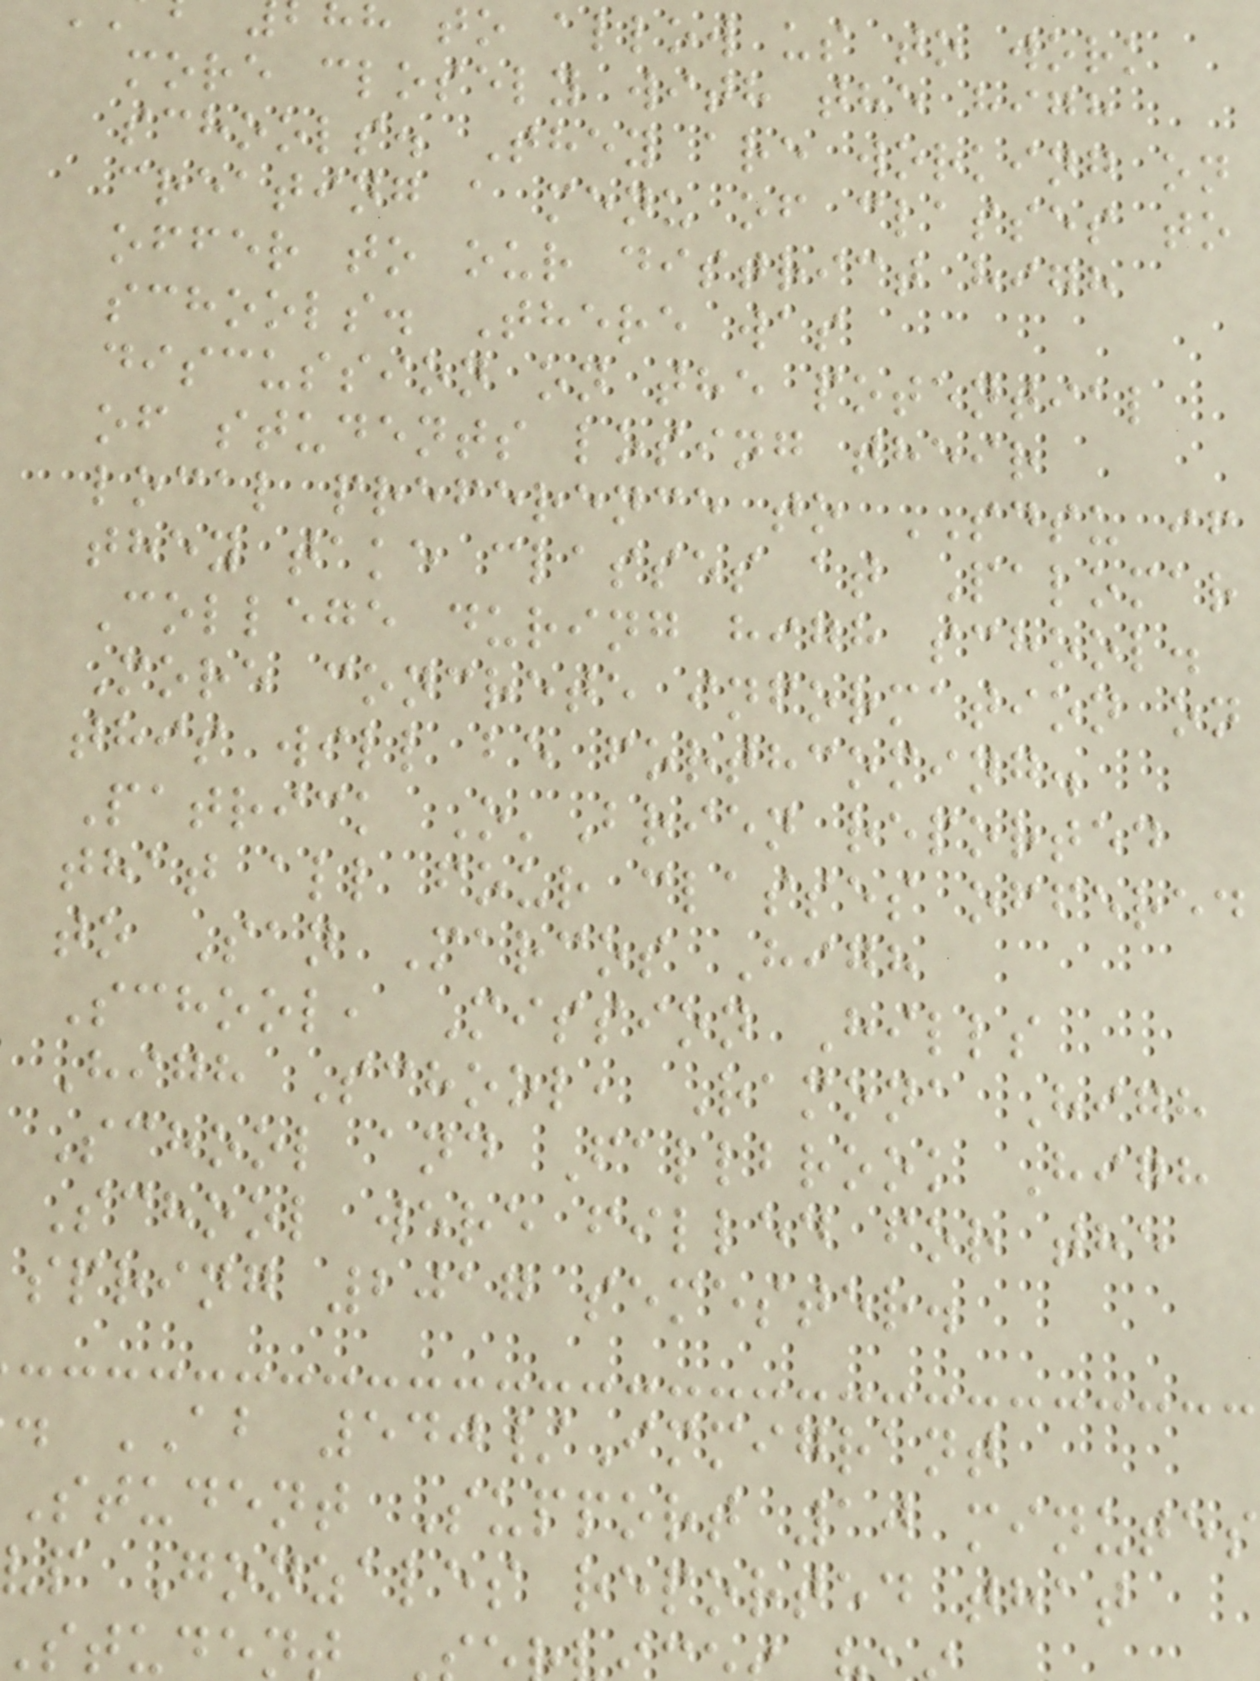h to allow us to work
more closely with the high
schools. They are working on
creating a menu of classes to
offer to our district high
schools. There was
discussion on the potential
of students losing their
local preference to SDSU if
they take classes at Palomar
College during high school.
More concrete information on
this will be forthcoming.
Patrick O'Brien reported
that all four classes offered
to San Marcos High
School, Mission Hills
High School, Ramona High
School and Fallbrook High
School were filled for the
spring 2017 semester.
. AB 540/Immigrant
Student Support 10 minutes
vp Gonzales reported that
